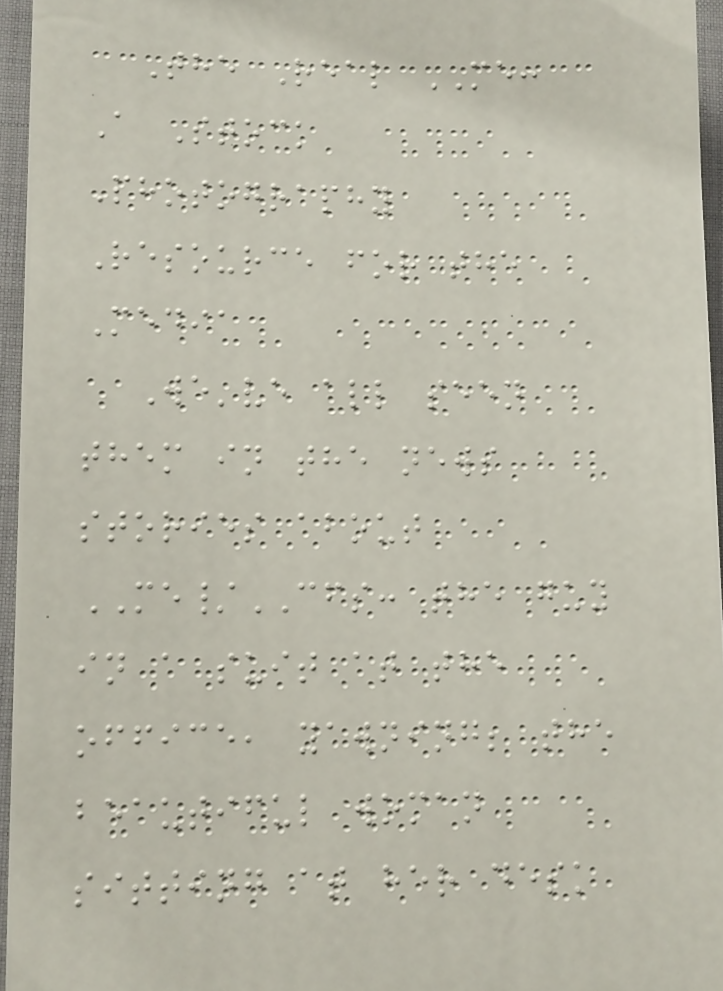The Real ME:
A Stock
Photography
Resource for the
Media
We've all seen
them in the news
stories about
ME/CFS: the guy
in a suit at the
office, yawning; the
beautiful woman
sitting at her desk
